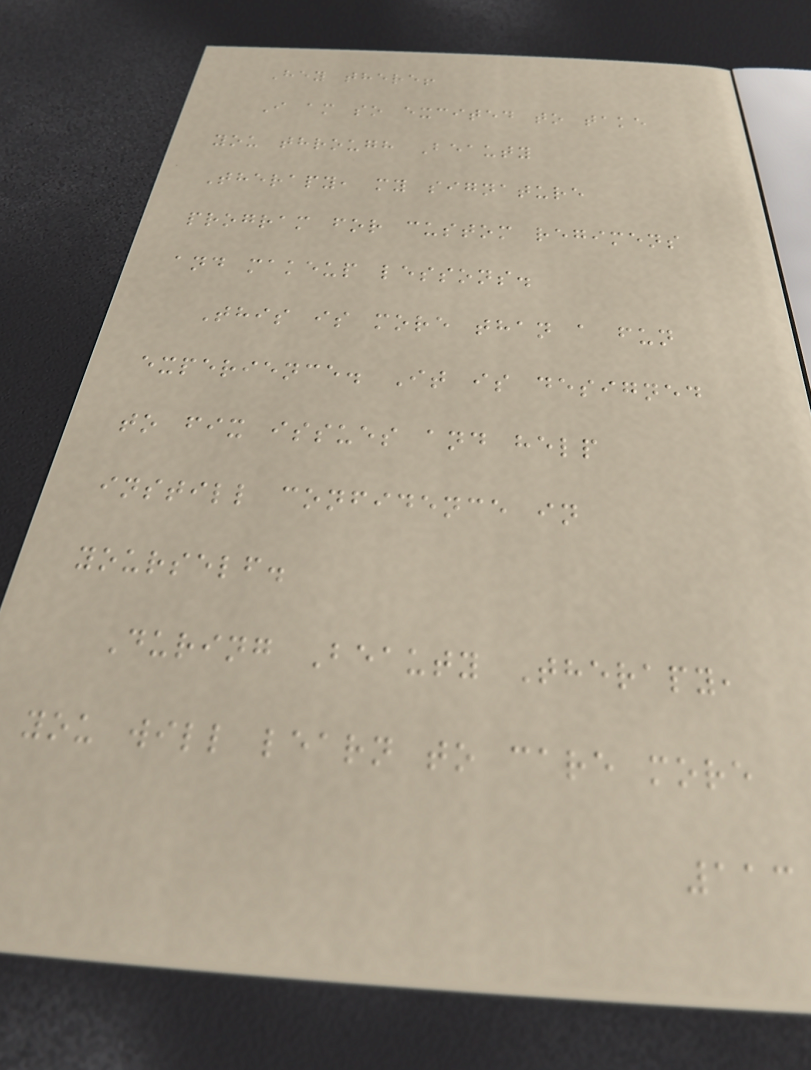Hey there!
I am so excited to take
you through Beauty
Therapy, my signature
program for custom regimens
and makeup lessons.
This is more than a fun
experience. It is designed
to fix issues and help
instill confidence in
yourself.
During Beauty Therapy,
you will learn to care more
113
